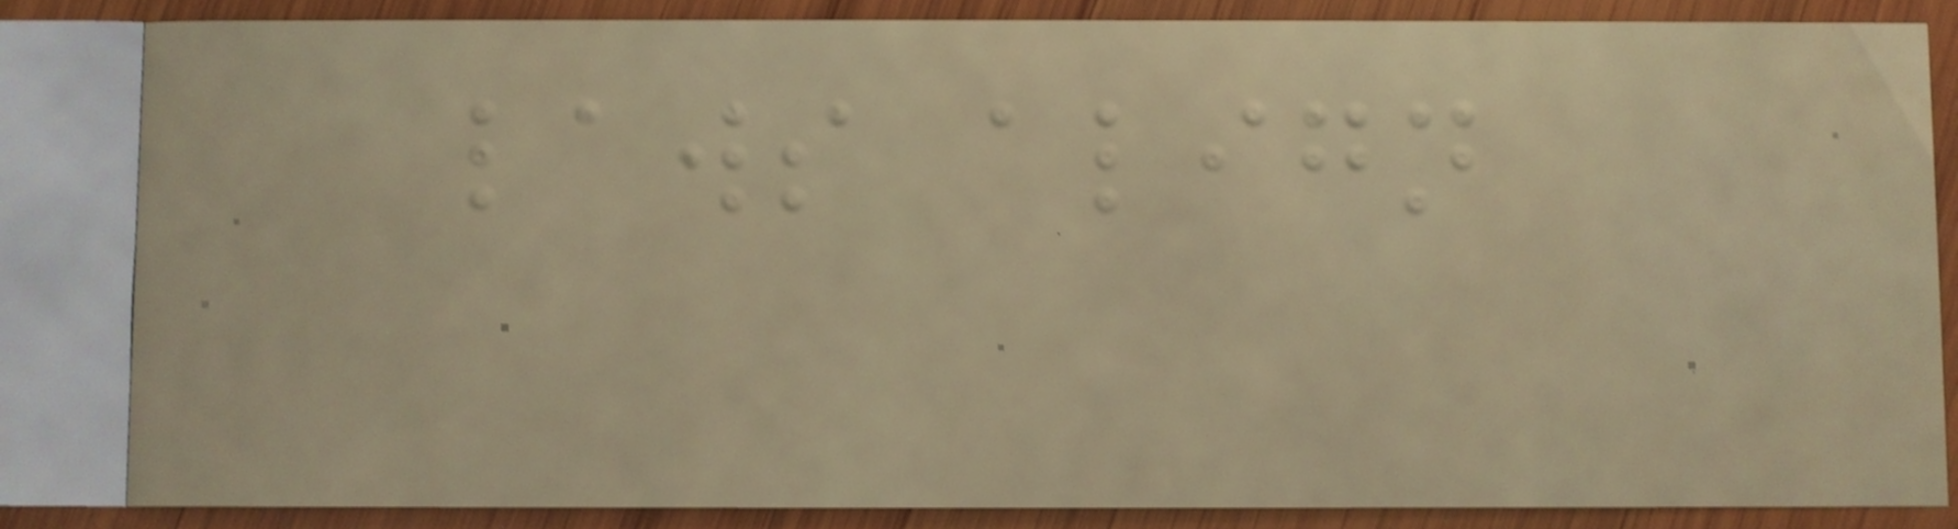laws align
